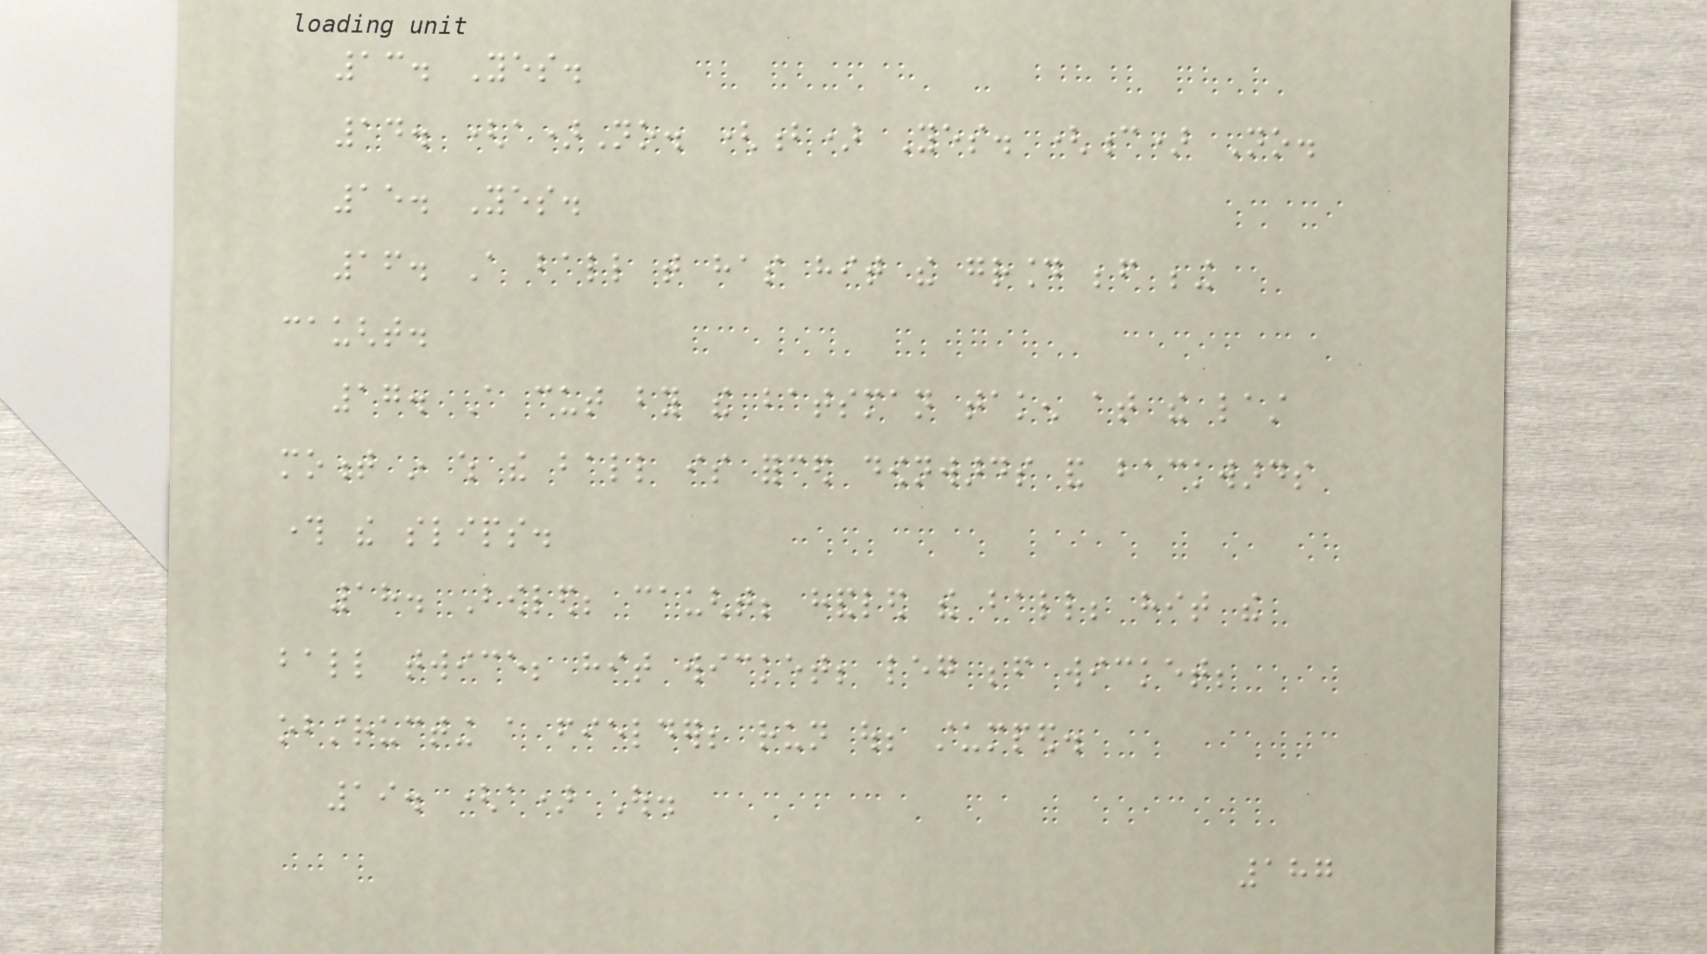13. Yes.
14. (a)No. (b) Yes. (c) No.
15. Yes.
16. A ball that has hit the ground before being
caught.
17. A cut by the batsman taken at the last
moment in which the ball is forced downwards and backwards
through the slips.
18. Bowled; caught; handled the ball; hit the
ball twice; hit wicket; leg before wicket;
obstructing a fielder; run out; stumped.
19. (a) Out.
187
